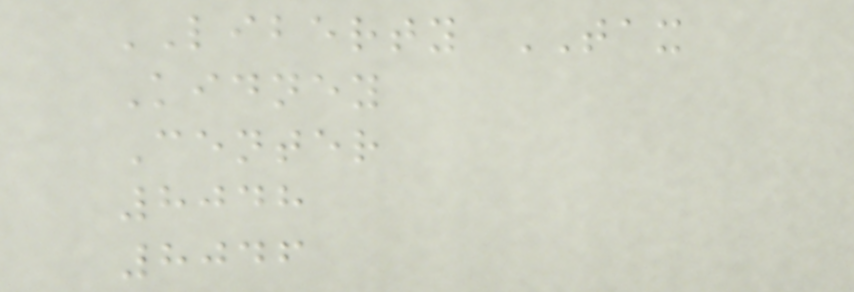LIBERTY TAX
Kidney
Center
8048
8046
